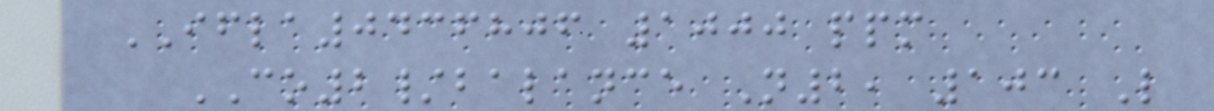IFLA0436806 1000 ppm
CO2/balance N2, 103 L
